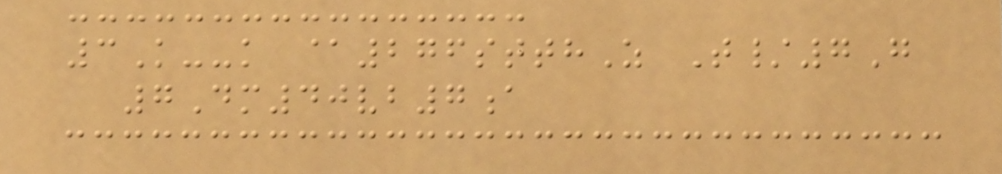3K--k @276stthZ T/7G
7Dm40vb7a
